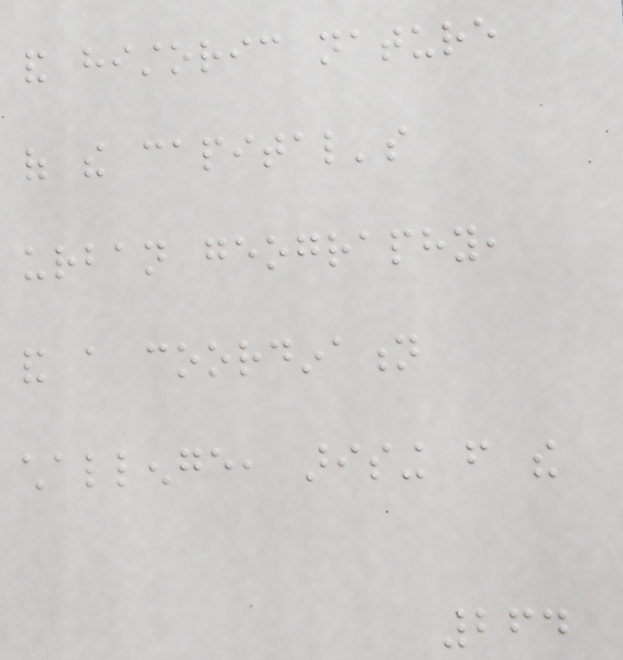and historic nature
of the capital's
urban geography,
and a coordination
challenge, arising from the
264
